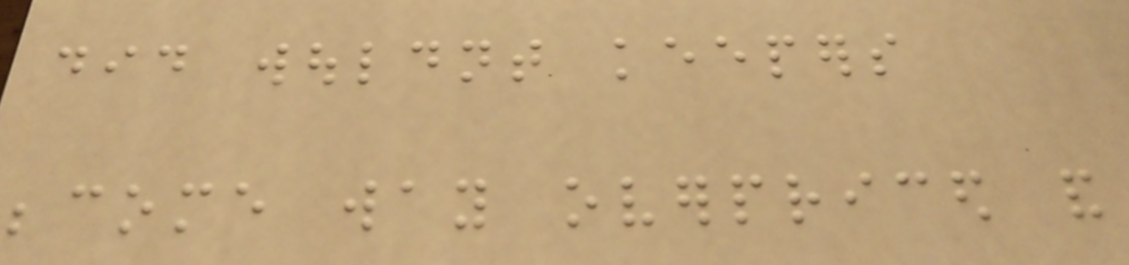did wouldnt keepers
become way overpriced and
